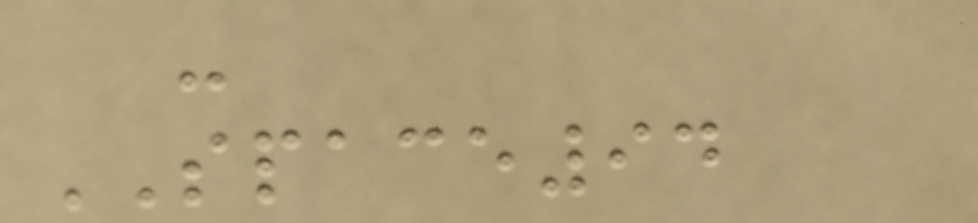-
SPACE94
